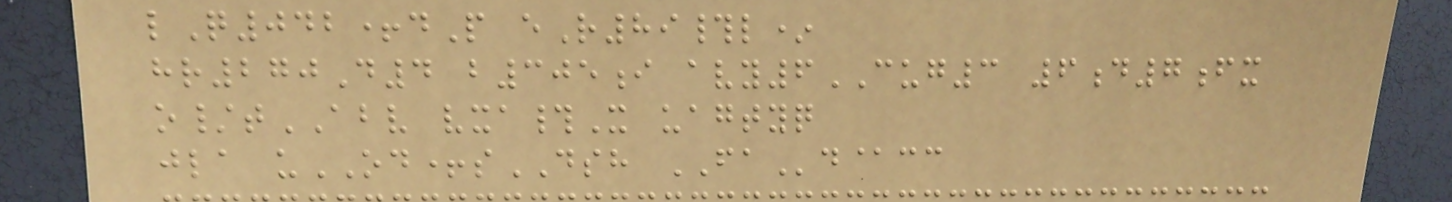lQ042+dP eR89#l*
hr270D4 b305i avy6CUG3 6d7fx
o/tABV vxa#X uagtyq
jla uOD+sDSH FAd@cc
